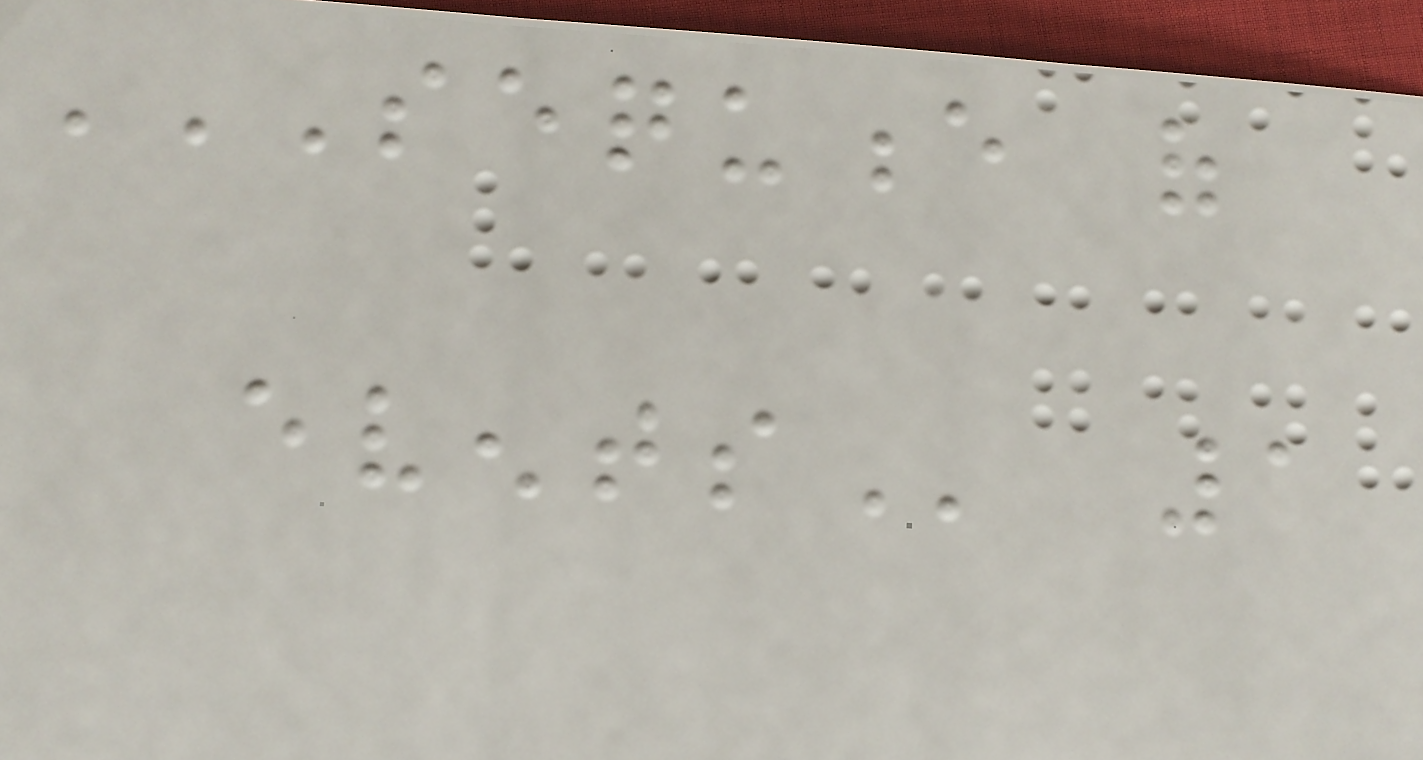SEQUENCE OF
EVENTS 1
